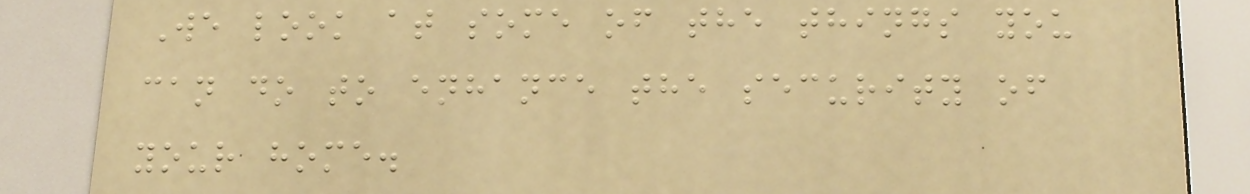We look at some of the things you
can do to enhance the security of
your home.
